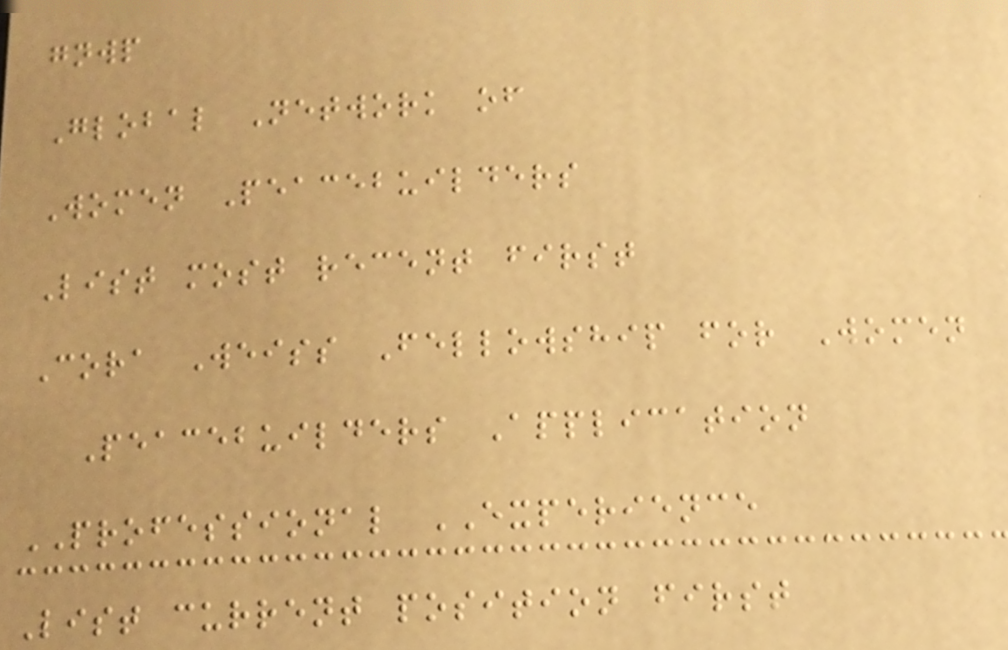gnwp
Global Network of
Women Peacebuilders
List most recent first
Cora Weiss Fellowship for Women
Peacebuilders Application
PROFESSIONAL EXPERIENCE
List current position first
